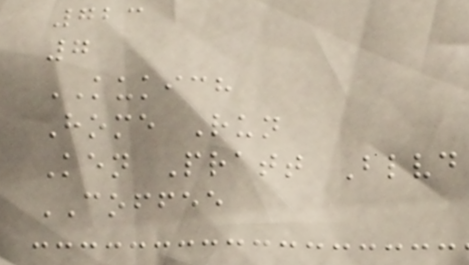723
7
KUKICH
Home Run
Ken Pratt Blvd
COFFEE
